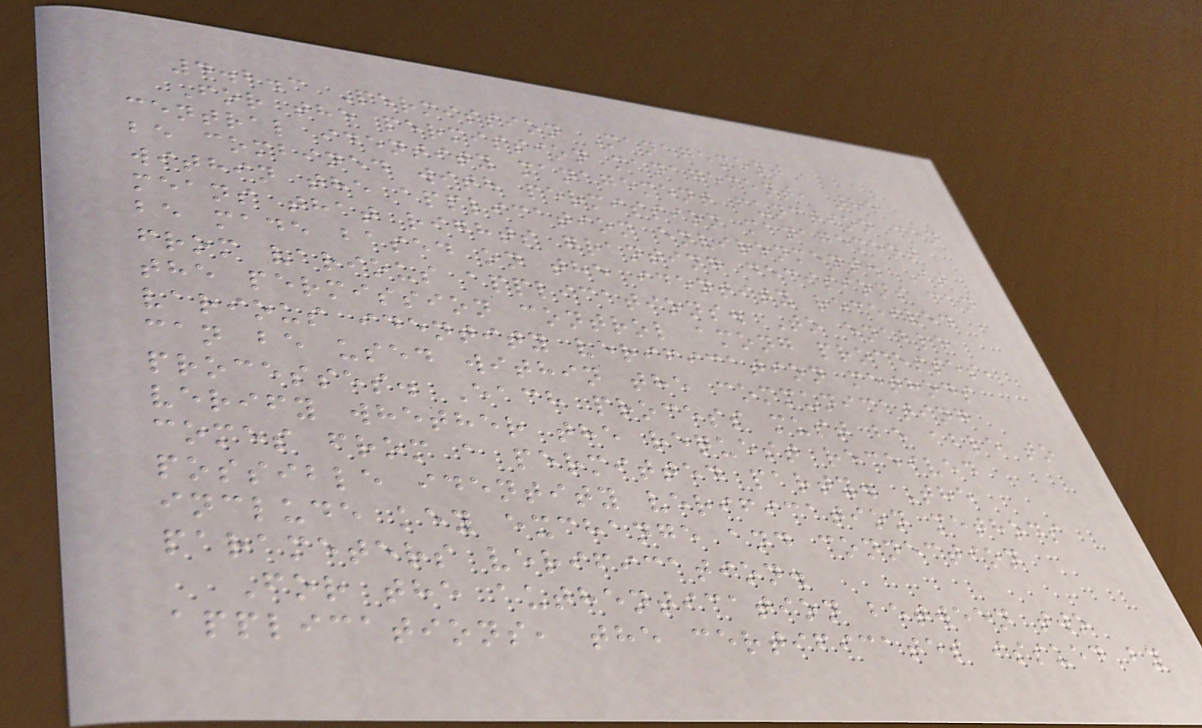4.2.3 Permission Management
For the permission management, the
central identity management function can
be combined with permission management
within the application environment. It
means that rights granting decisions can
be made based on the identity received
from various applications. To enable
the permission control among processes,
various identity verification methods
can be used within the communicating
processes. Each process must be able to
verify whether the request received
comes from a permitted party. The
possible identity verification methods
include key exchange and connection
parameters verification.
For the authentication between two
applications, the certificates issued by
